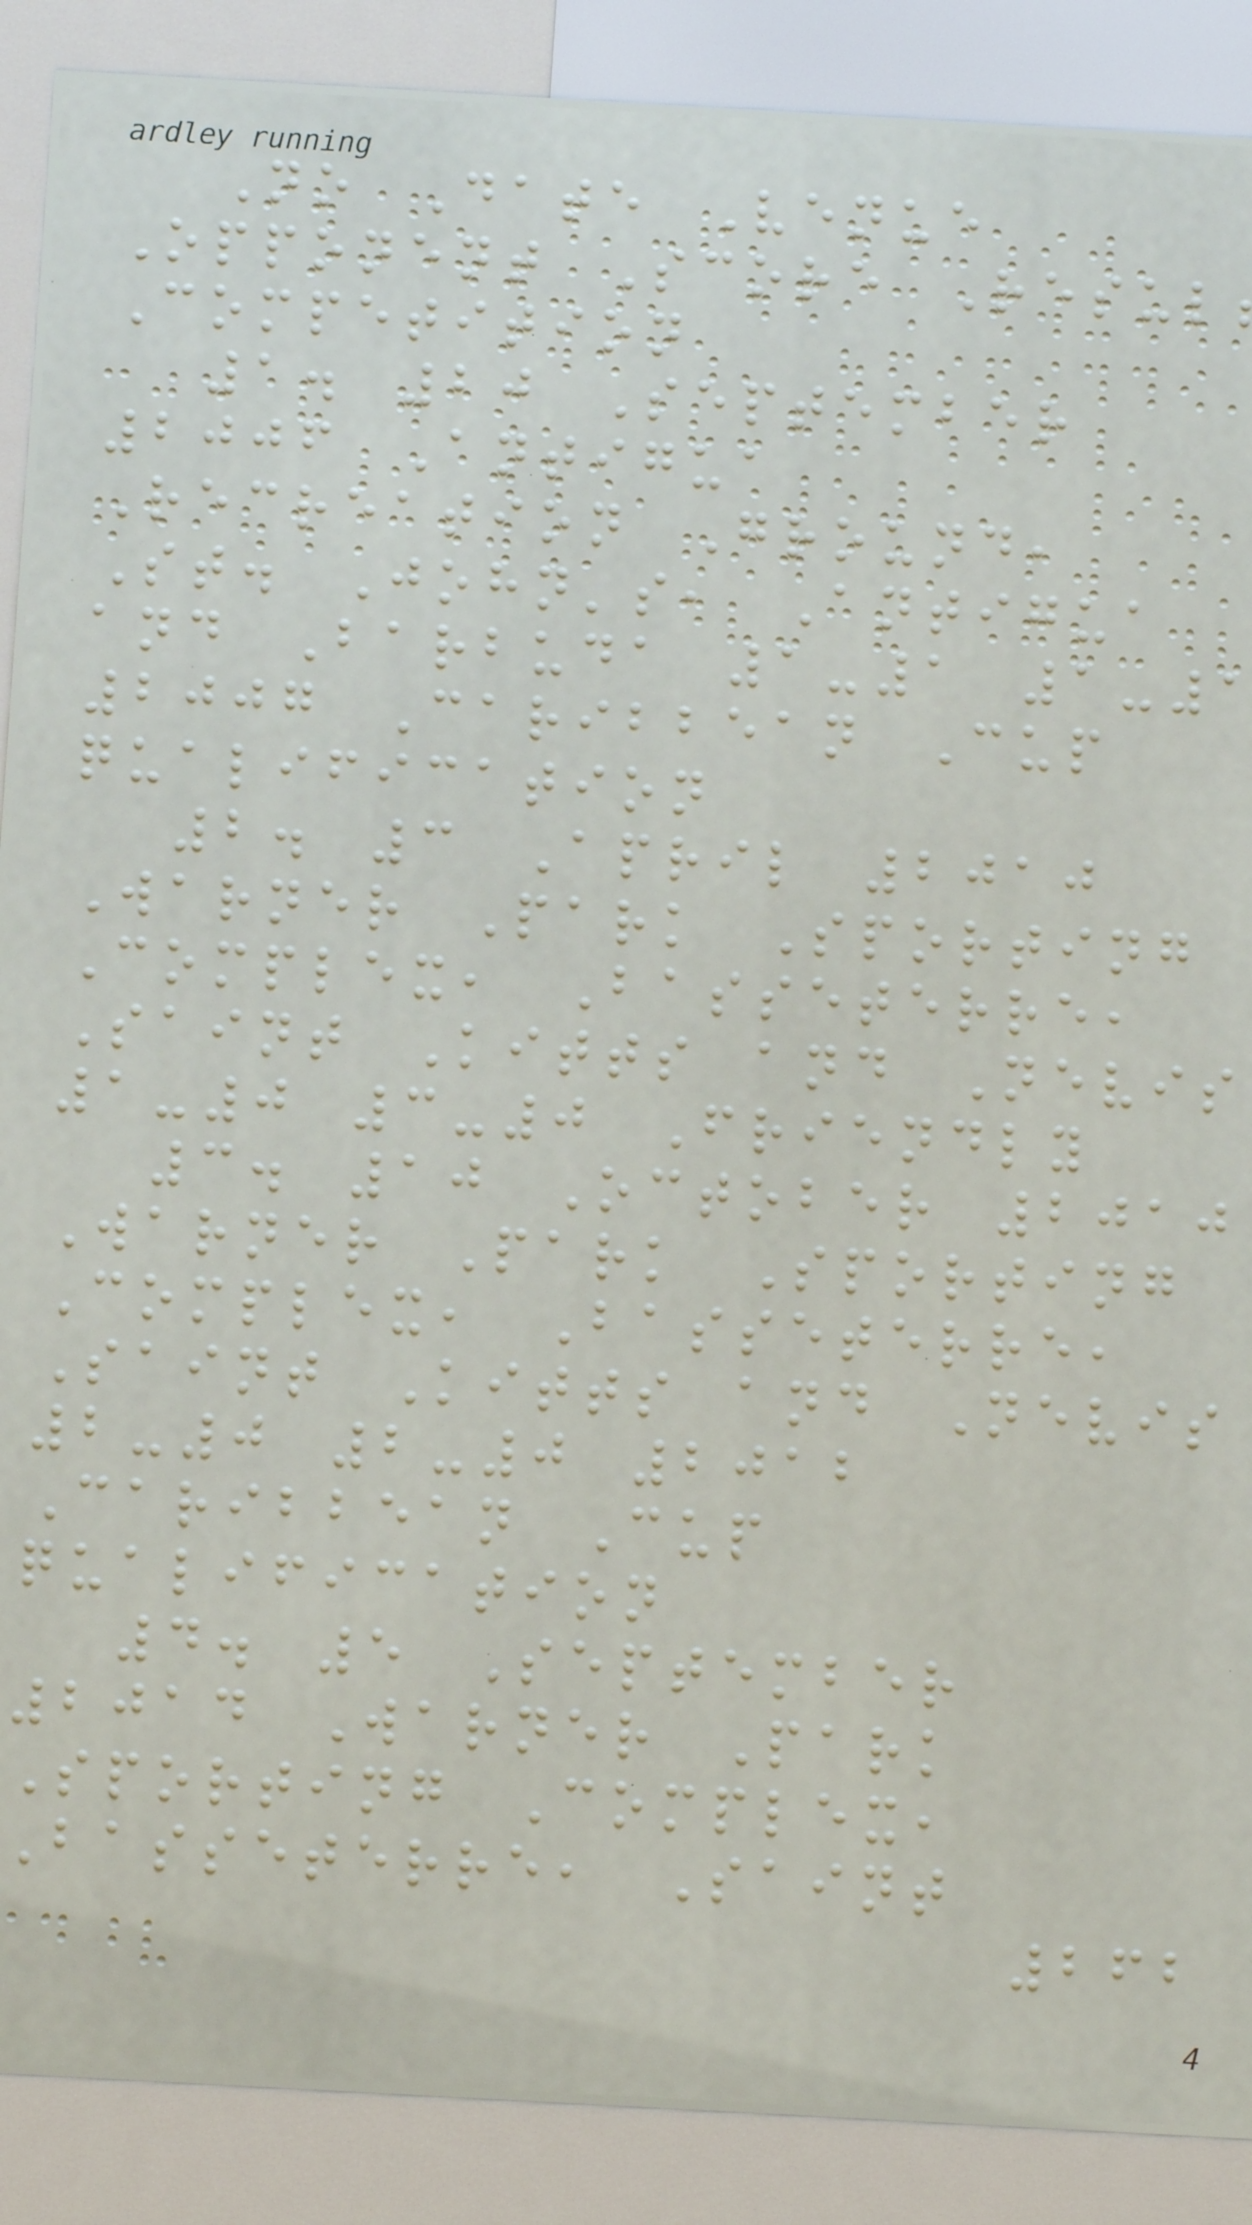No Date Venue
Opponent Score Resul
Competition
1. 20 September
2006 Antigua
Recreation Ground,
St. John's, Antigua
and Barbuda 1-1 1-1
2007 Caribbean Cup
qualification
2. 3 April 2010
Warner Park Sporting
Complex, Basseterre,
Saint Kitts and Nevis
1-0 3-0 Friendly
3. 10 October 2010
Warner Park Sporting
Complex, Basseterre,
Saint Kitts and Nevis
2-0 2-0 2012
Caribbean Cup
qualification
4. 5 September
2014 Warner Park
Sporting Complex,
basseterre, Saint
262
